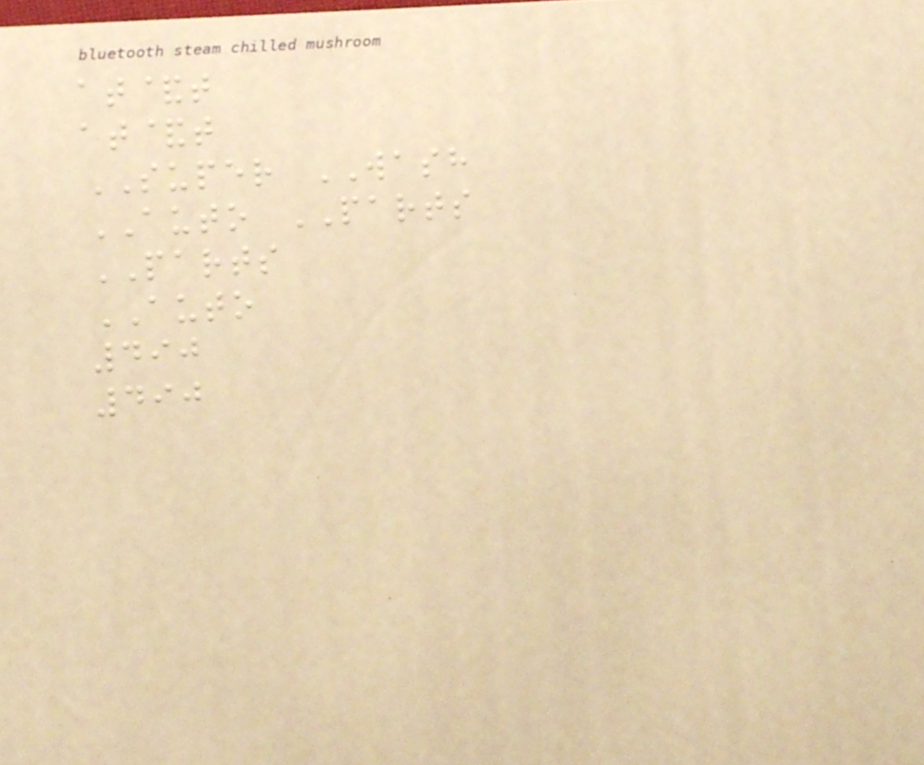at&t
at&t
SUPER WASH
AUTO PARTS
PARTS
AUTO
490
490
